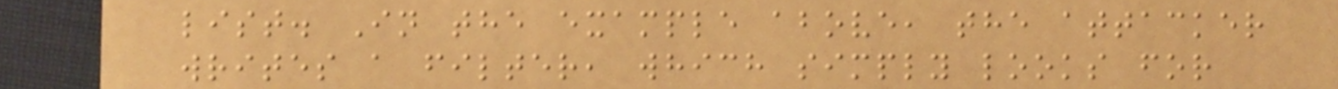list. In the example above, the attacker
writes a filter, which simply looks for
